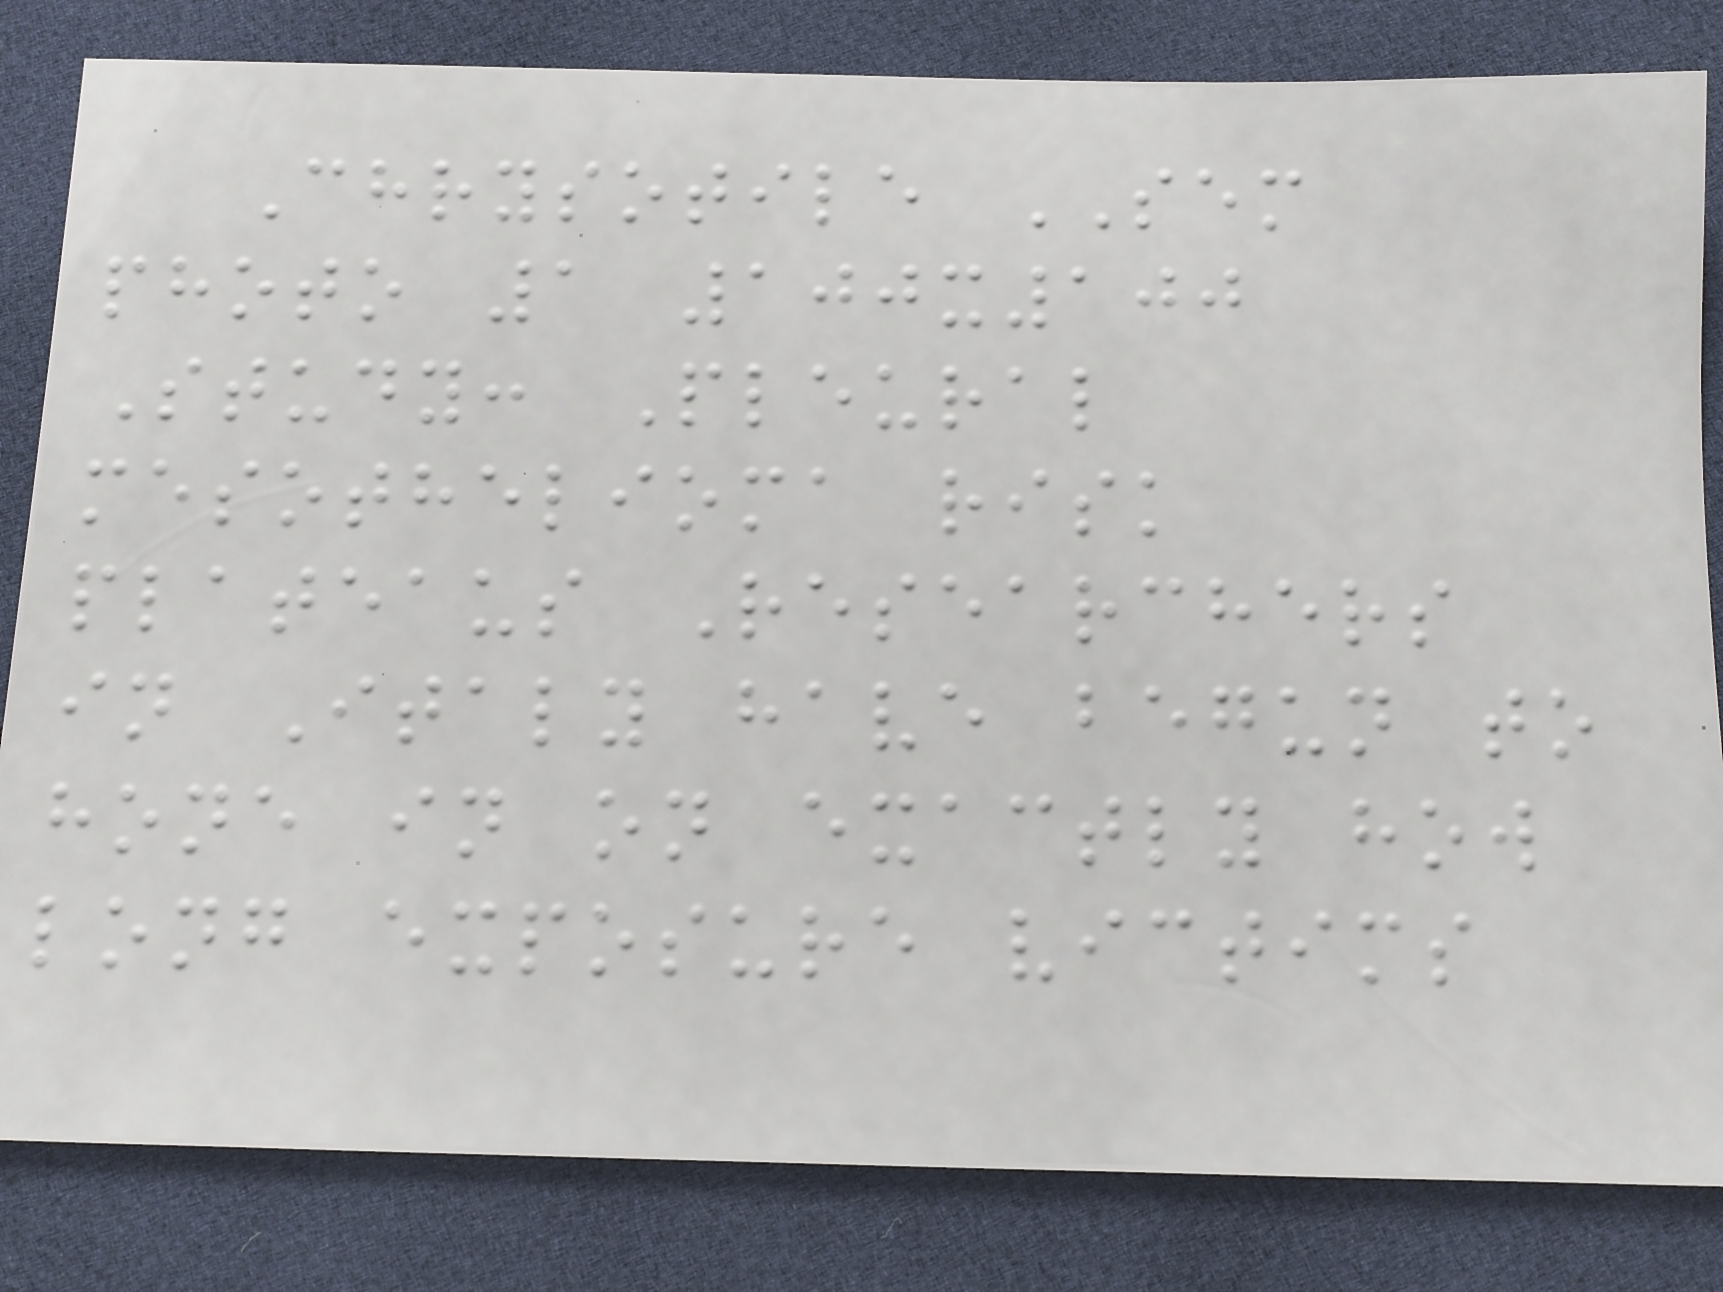Chrysotile SEM
photo 1 100x100
Study: Pleural
mesothelioma risk
plateaus Researchers
in Italy have begun to
hone in on exactly how
long exposure victims
